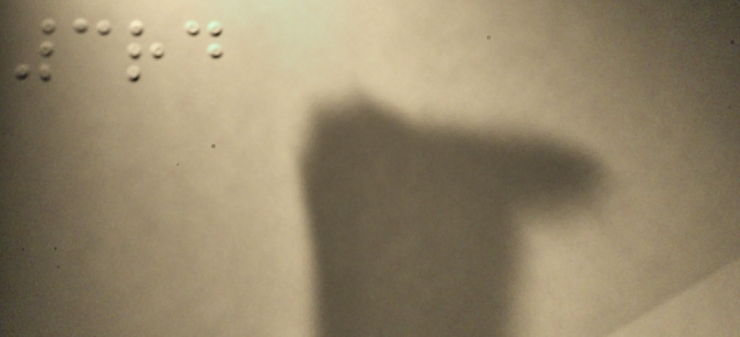3rd
